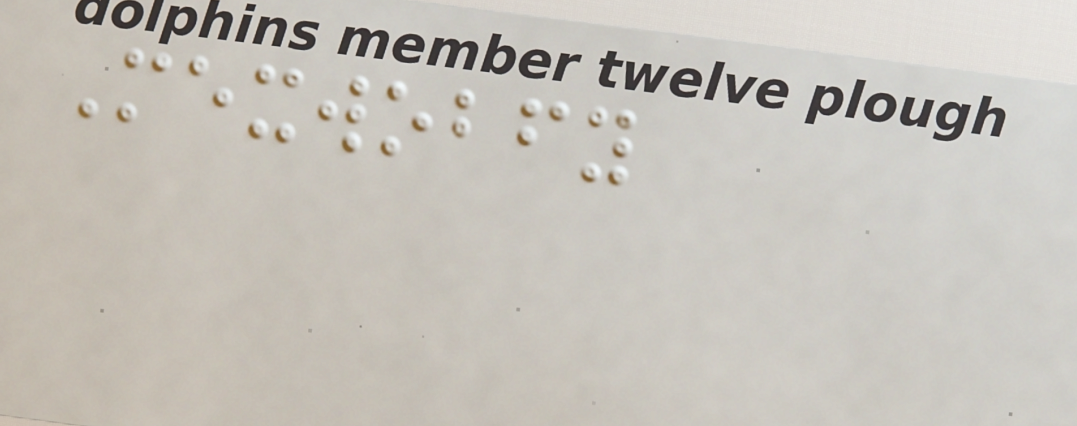Mexwobfy
